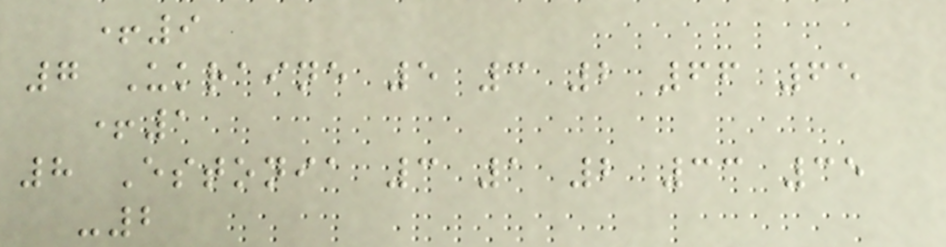+9
7 Ukraine 5 3 2 66 65
+1
8 Estonia 3 1 2 33 35
-2
